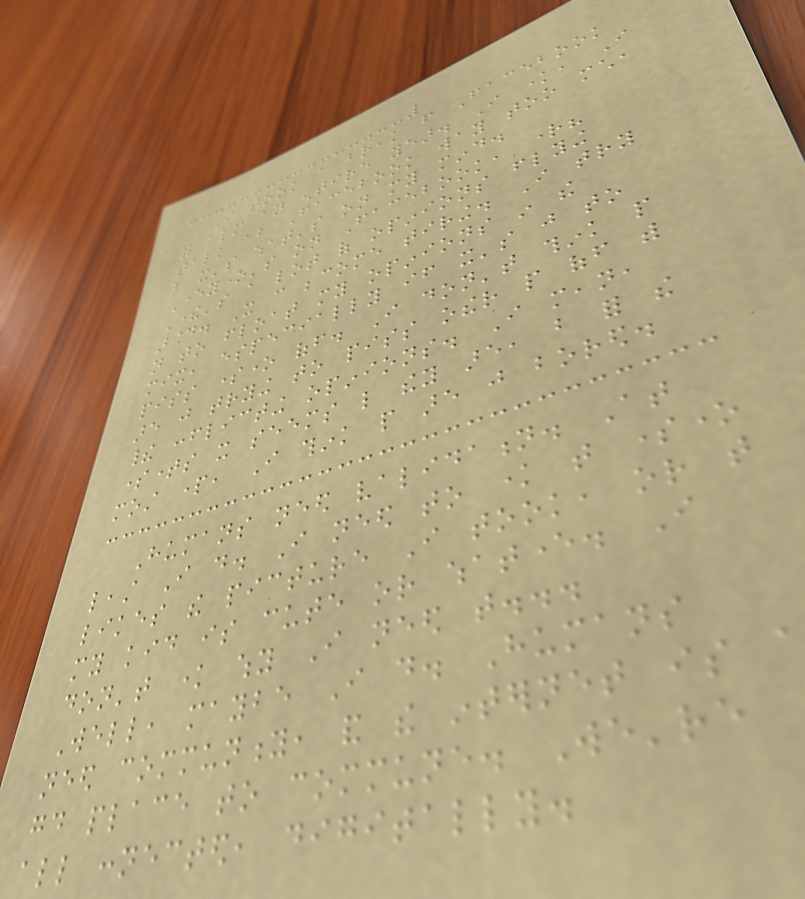I took a break from Facebook
for almost an entire year. I know, I
talk about Facebook way too much,
but it's what's on my mind.
Everyone's on Facebook, right?
There's a lot of opinions flying
around. It can become tiring. I try
not to float my opinions in the
mix, especially if it's just to
piss someone off. I don't think people
are just trying to piss other people off with
their conflicting opinions. I mean,
sometimes it seems like they are, but for the
most part, I think people are just bored.
Humans need validation. At
least I do. I need to know that someone
likes the picture I took, or that
my kid is cute or whatever. I
don't know why I need that...
Well, maybe I do. Humans
need community, and the internet is a
good place to commune. We're
all connected, digitally.
